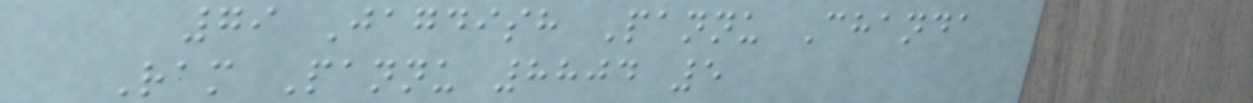79 Jagdish Pannu Chanda
Ram Pannu 8804 5
